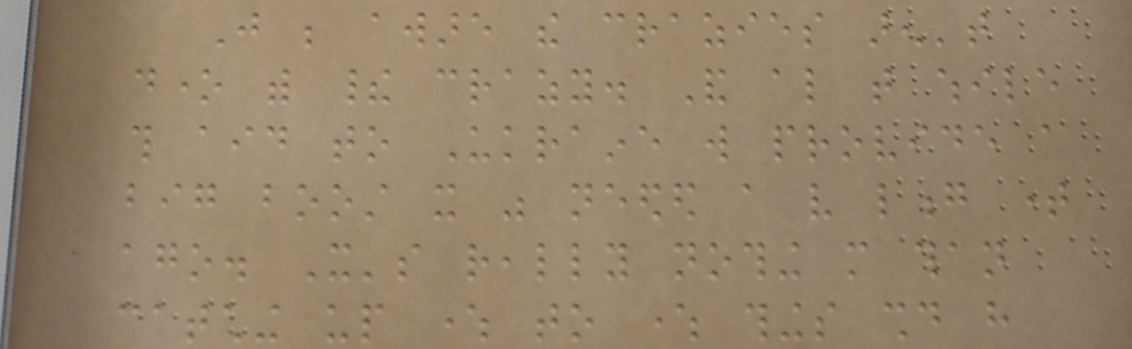Just be aware the crazies aren't
done with their crazy. And also that while
this aid to Ukraine will provide a
big boost it was needed a very long time
ago. It's really nothing more than
catching up where to where things should have
